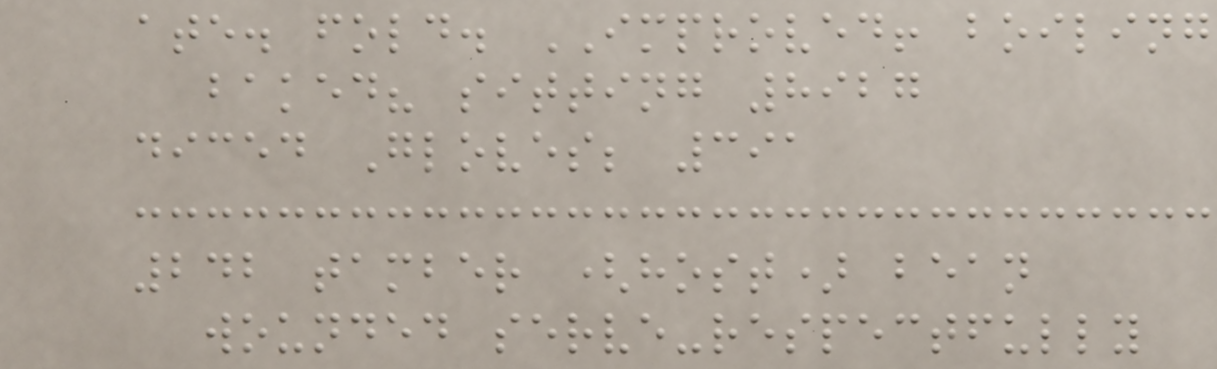ate. fold. IMPROVED! boiling
baked? sitting 8927
diced Gloves; 391
242 tamber (host) bean
wounded serve-respectfully
